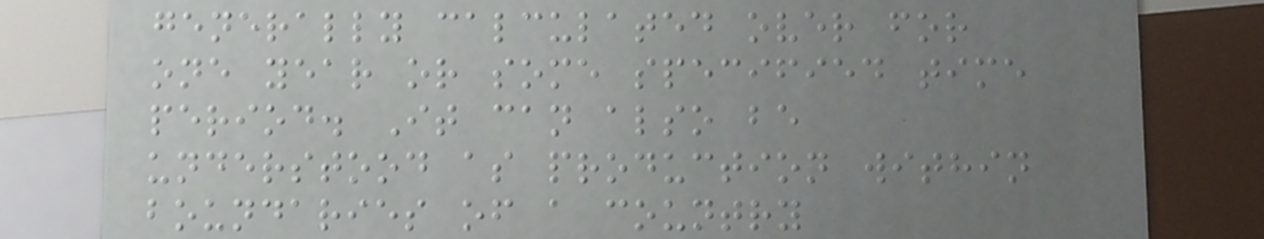generally calculated over for
one year or some specified time
period. It can also be
understood as production within
boundaries of a country
